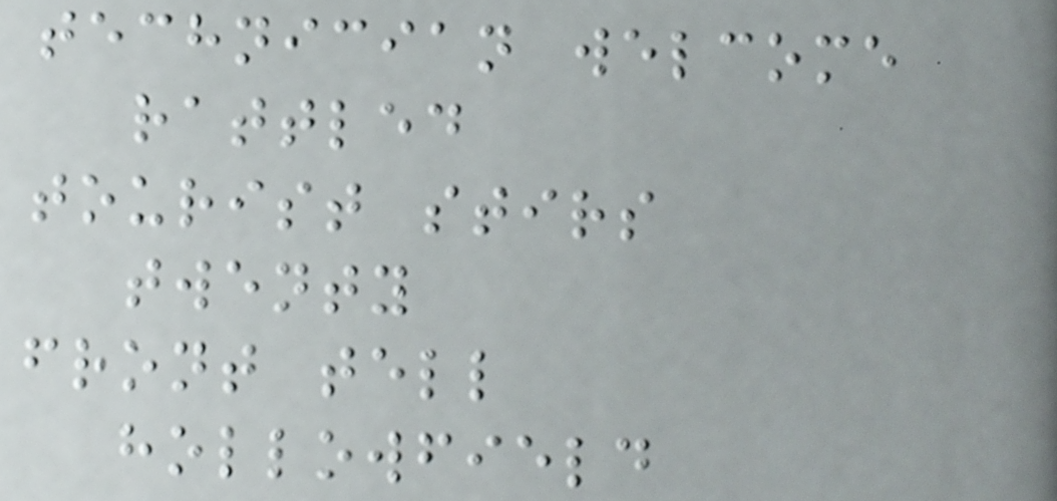technician welcome
rattled
tourist stirs
twenty
front tell
hollowfield
